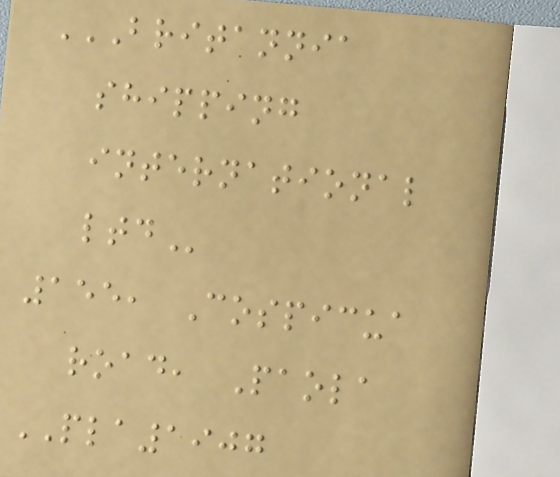BRITANNIA
SHIPPING
INTERNATIONAL
LTD
155, Cospicua
road, Paola
PLA1907
